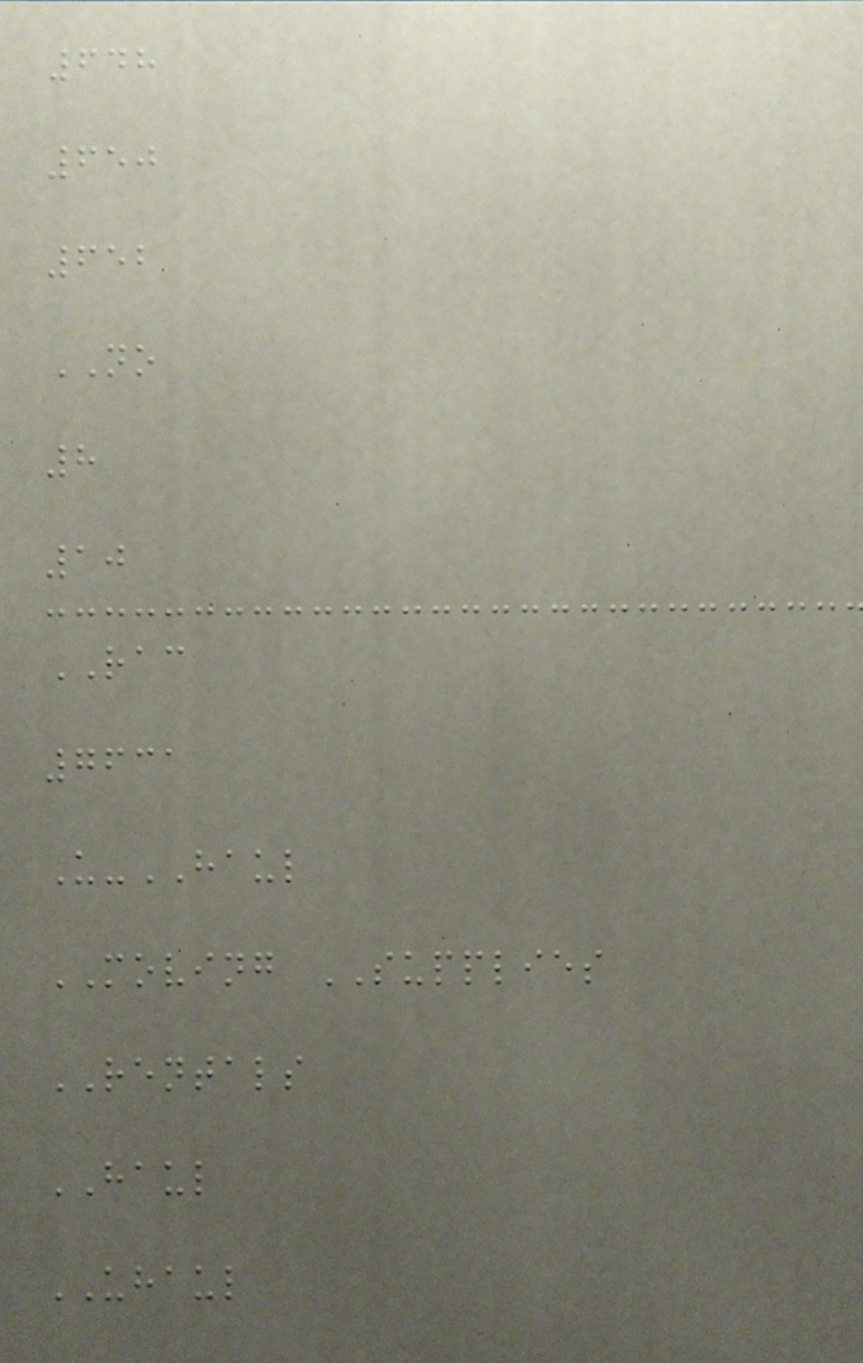648
650
652
NO
8
10
RAC
7631
U-HAUL
MOVING SUPPLIES
RENTALS
HAUL
UHAUL
